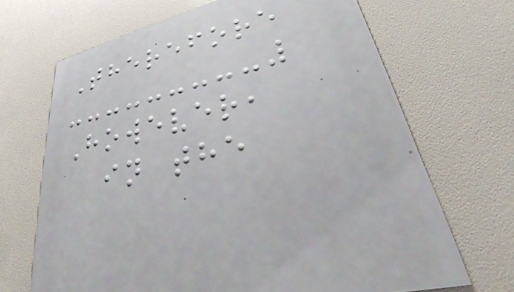Therefore
However,
in the
